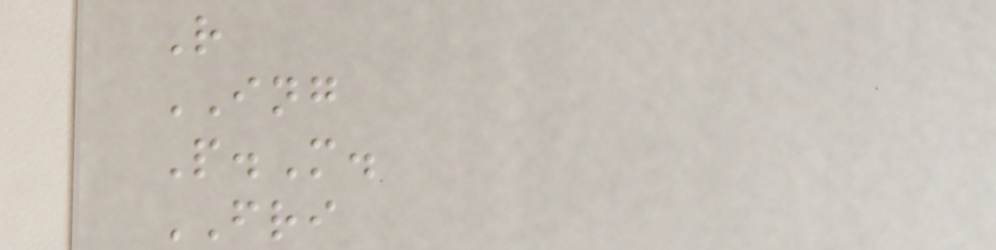R
ING
P.M.
FRI
